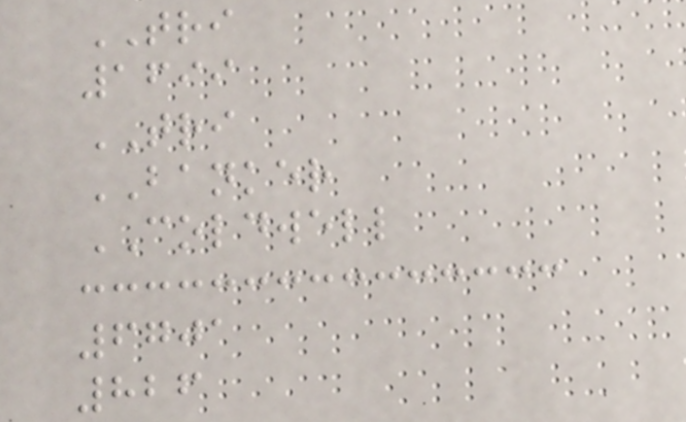TRI
1699
TRI
BANKER
COLDWELL
6701
826
